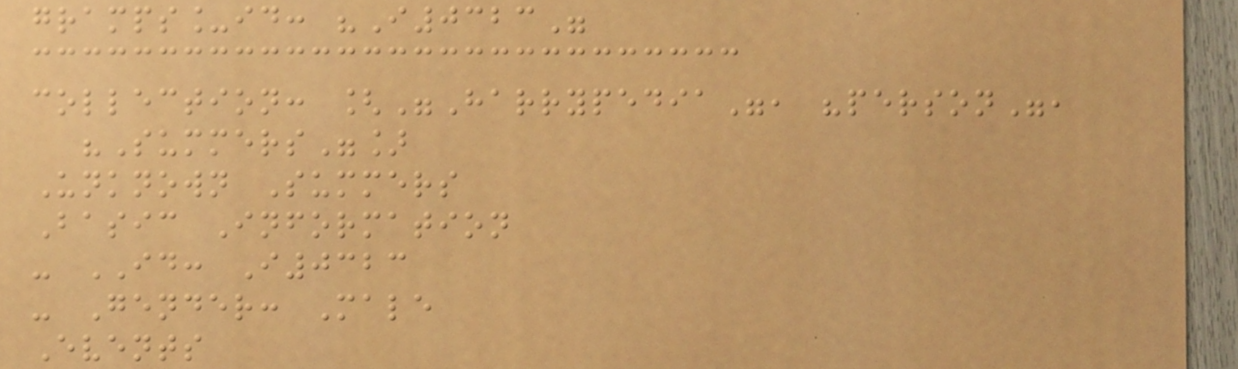gramps_id: "I0323"
collection: ["Harrypedia", "person",
"Summers"]
Unknown Summers
Basic Information
- ID: I0323
- Gender: Male
Events
